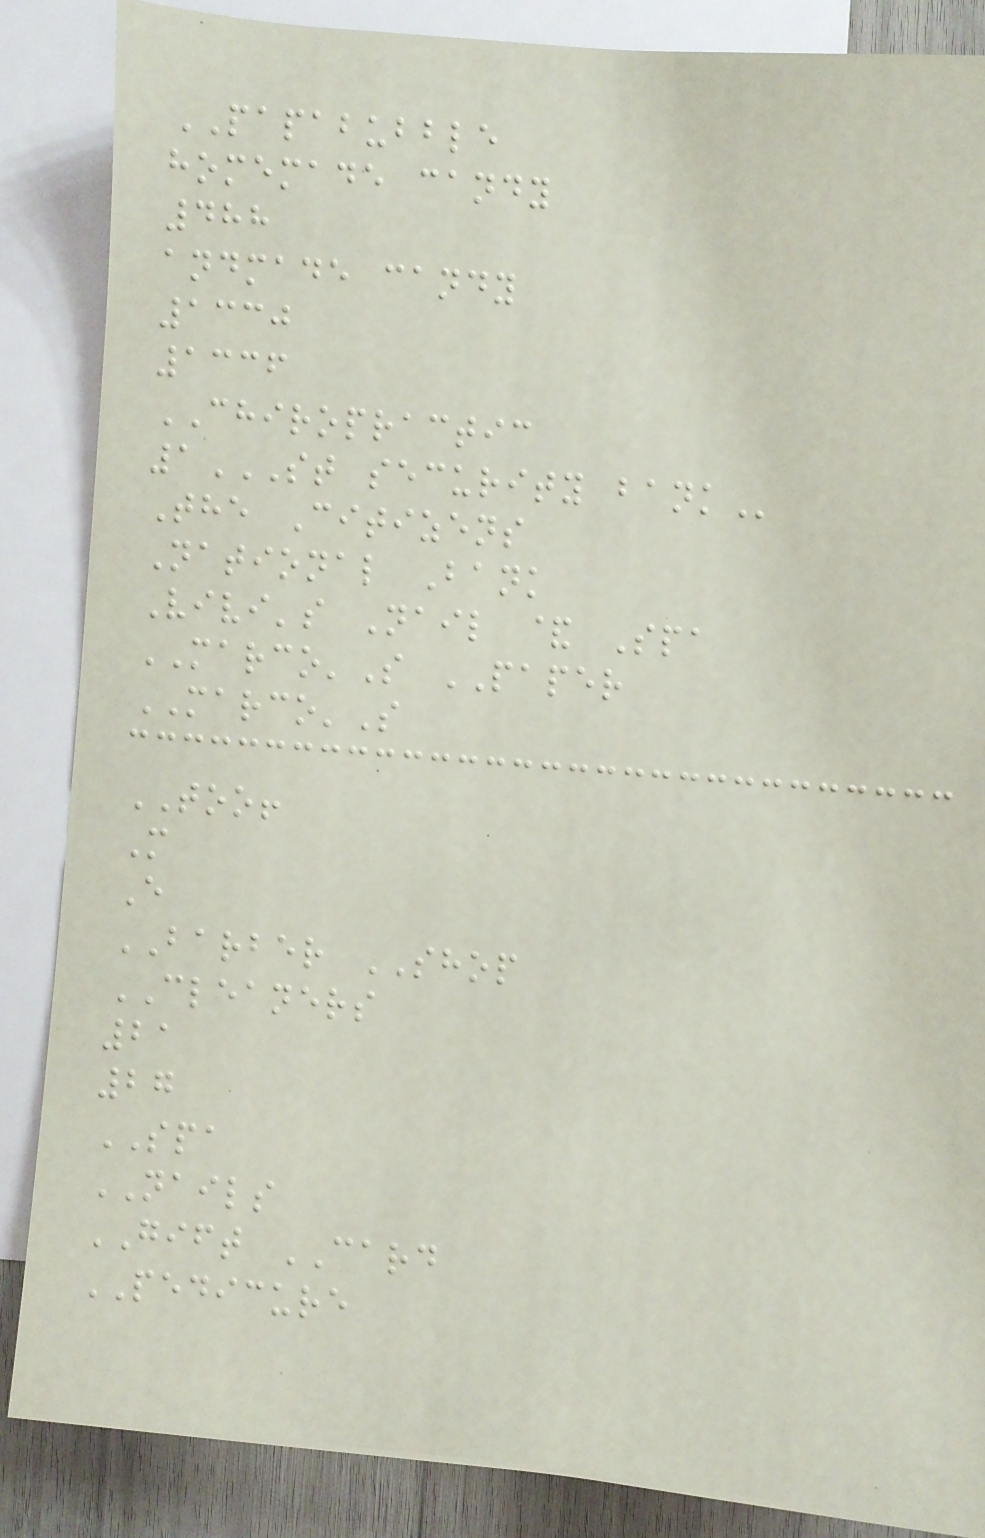PAPABUBBLE
homemade candy
488
andmade candy
1330
1336
CHIROPRACTIC
1ST SECURITY BANK
The Citizens
National Bank
Vivi's Nail & Spa
MARCO'S PAPER
MARCO'S
TOO!
M
E
BARBER SHOP
CLEANERS
21
27
SPA
NAILS
GIFT CARD
PEDICURE
